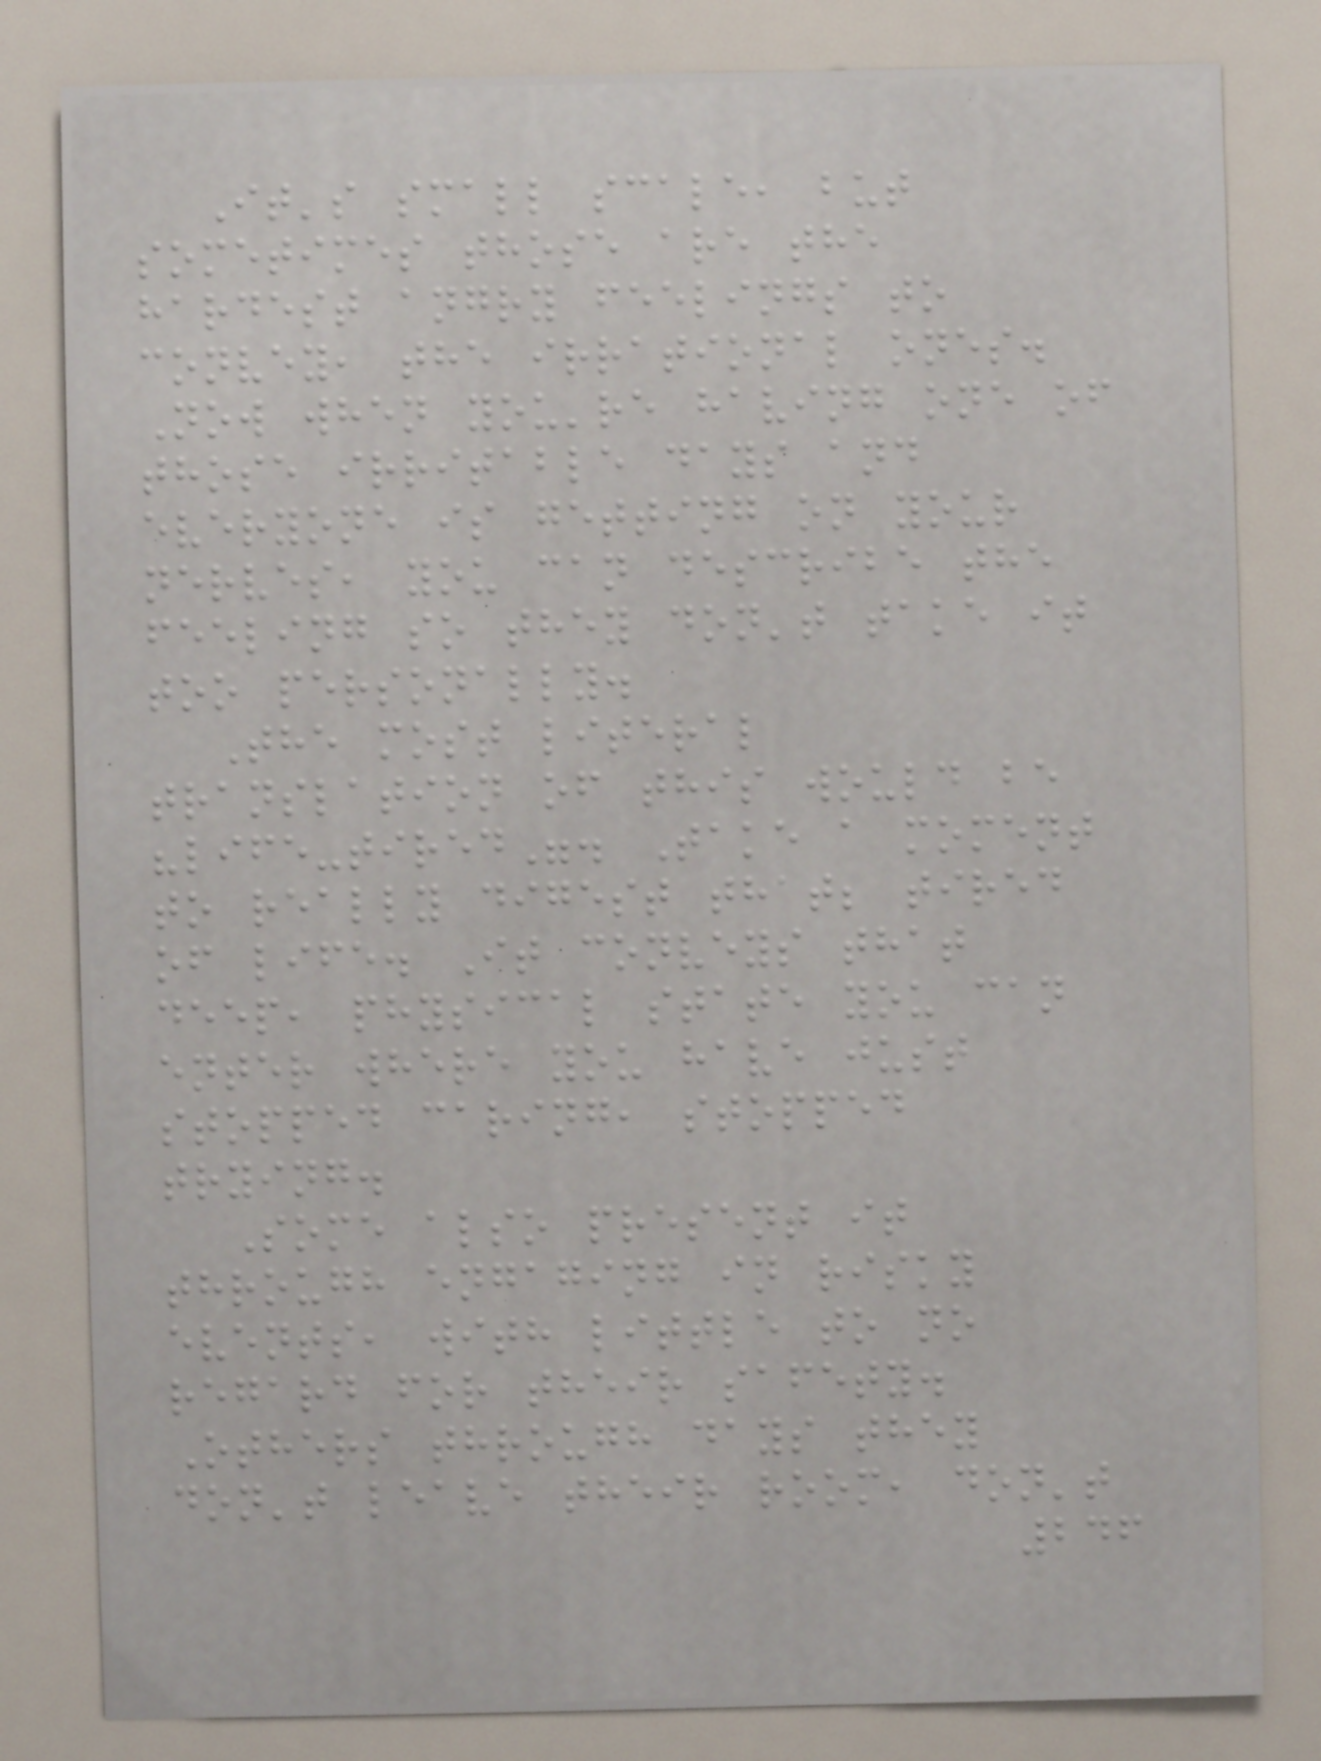It's small scale, but
sometimes those are the
hardest angry feelings to
convey, the irrational ones.
Now when you're having one of
those irritable days and
everyone is getting on your
nerves, you can describe the
feeling so they don't take it
too personally.
The most literal
translation of this would be
"life-tired". Take a moment
to really digest that; tired
of life. It conveys that
deep, physical state you can
enter where you have just
stopped caring, stopped
trying.
Some also present it
through engaging in risky
events, with little to no
regard for their safety.
Others through days they
don't leave their room, don't
246
